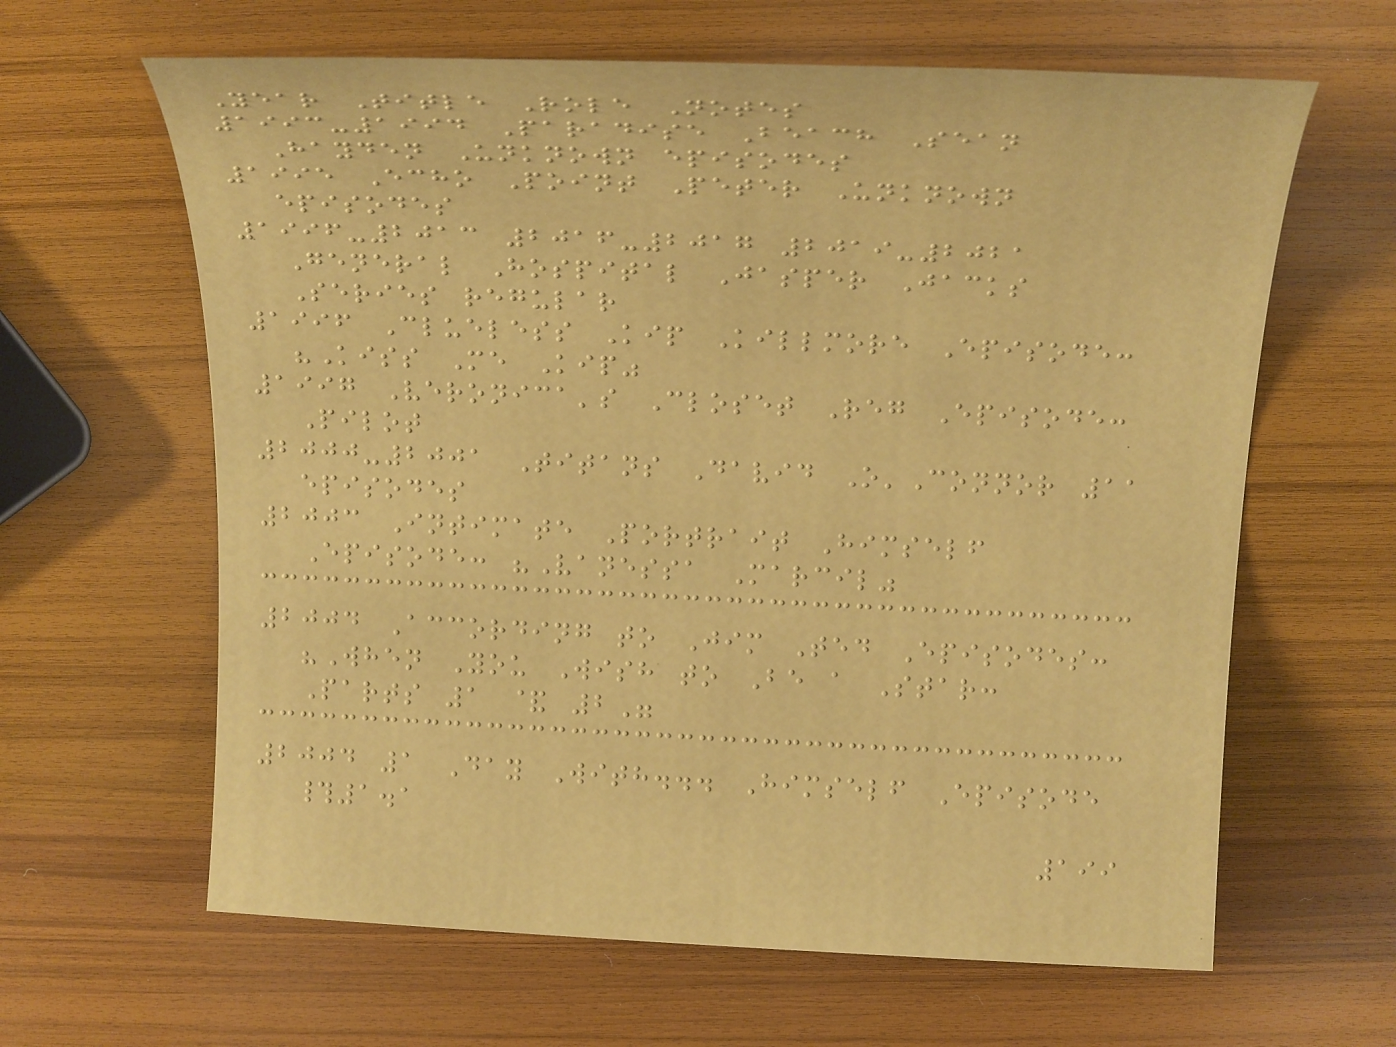Year Title Role Notes
1993-1994 Paradise Beach Sean
Hayden Unknown episodes
1995 Echo Point Peter Unknown
episodes
1996-2013 2016-2017 2019-2021
General Hospital Jasper Jacks
Series regular
1996 Clueless Kip Killmore Episode:
"Kiss Me Kip"
1997 Veronica's Closet Reg Episode:
Pilot
2000-2001 Titans David O'Connor 11
episodes
2003 Intimate Portrait Himself
Episode: "Vanessa Marcil"
2004 According to Jim Ted Episodes:
"When You Wish to Be a Star:
Parts 1 & 2"
2004 1 Day With... Himself Episode
#1.1
199
